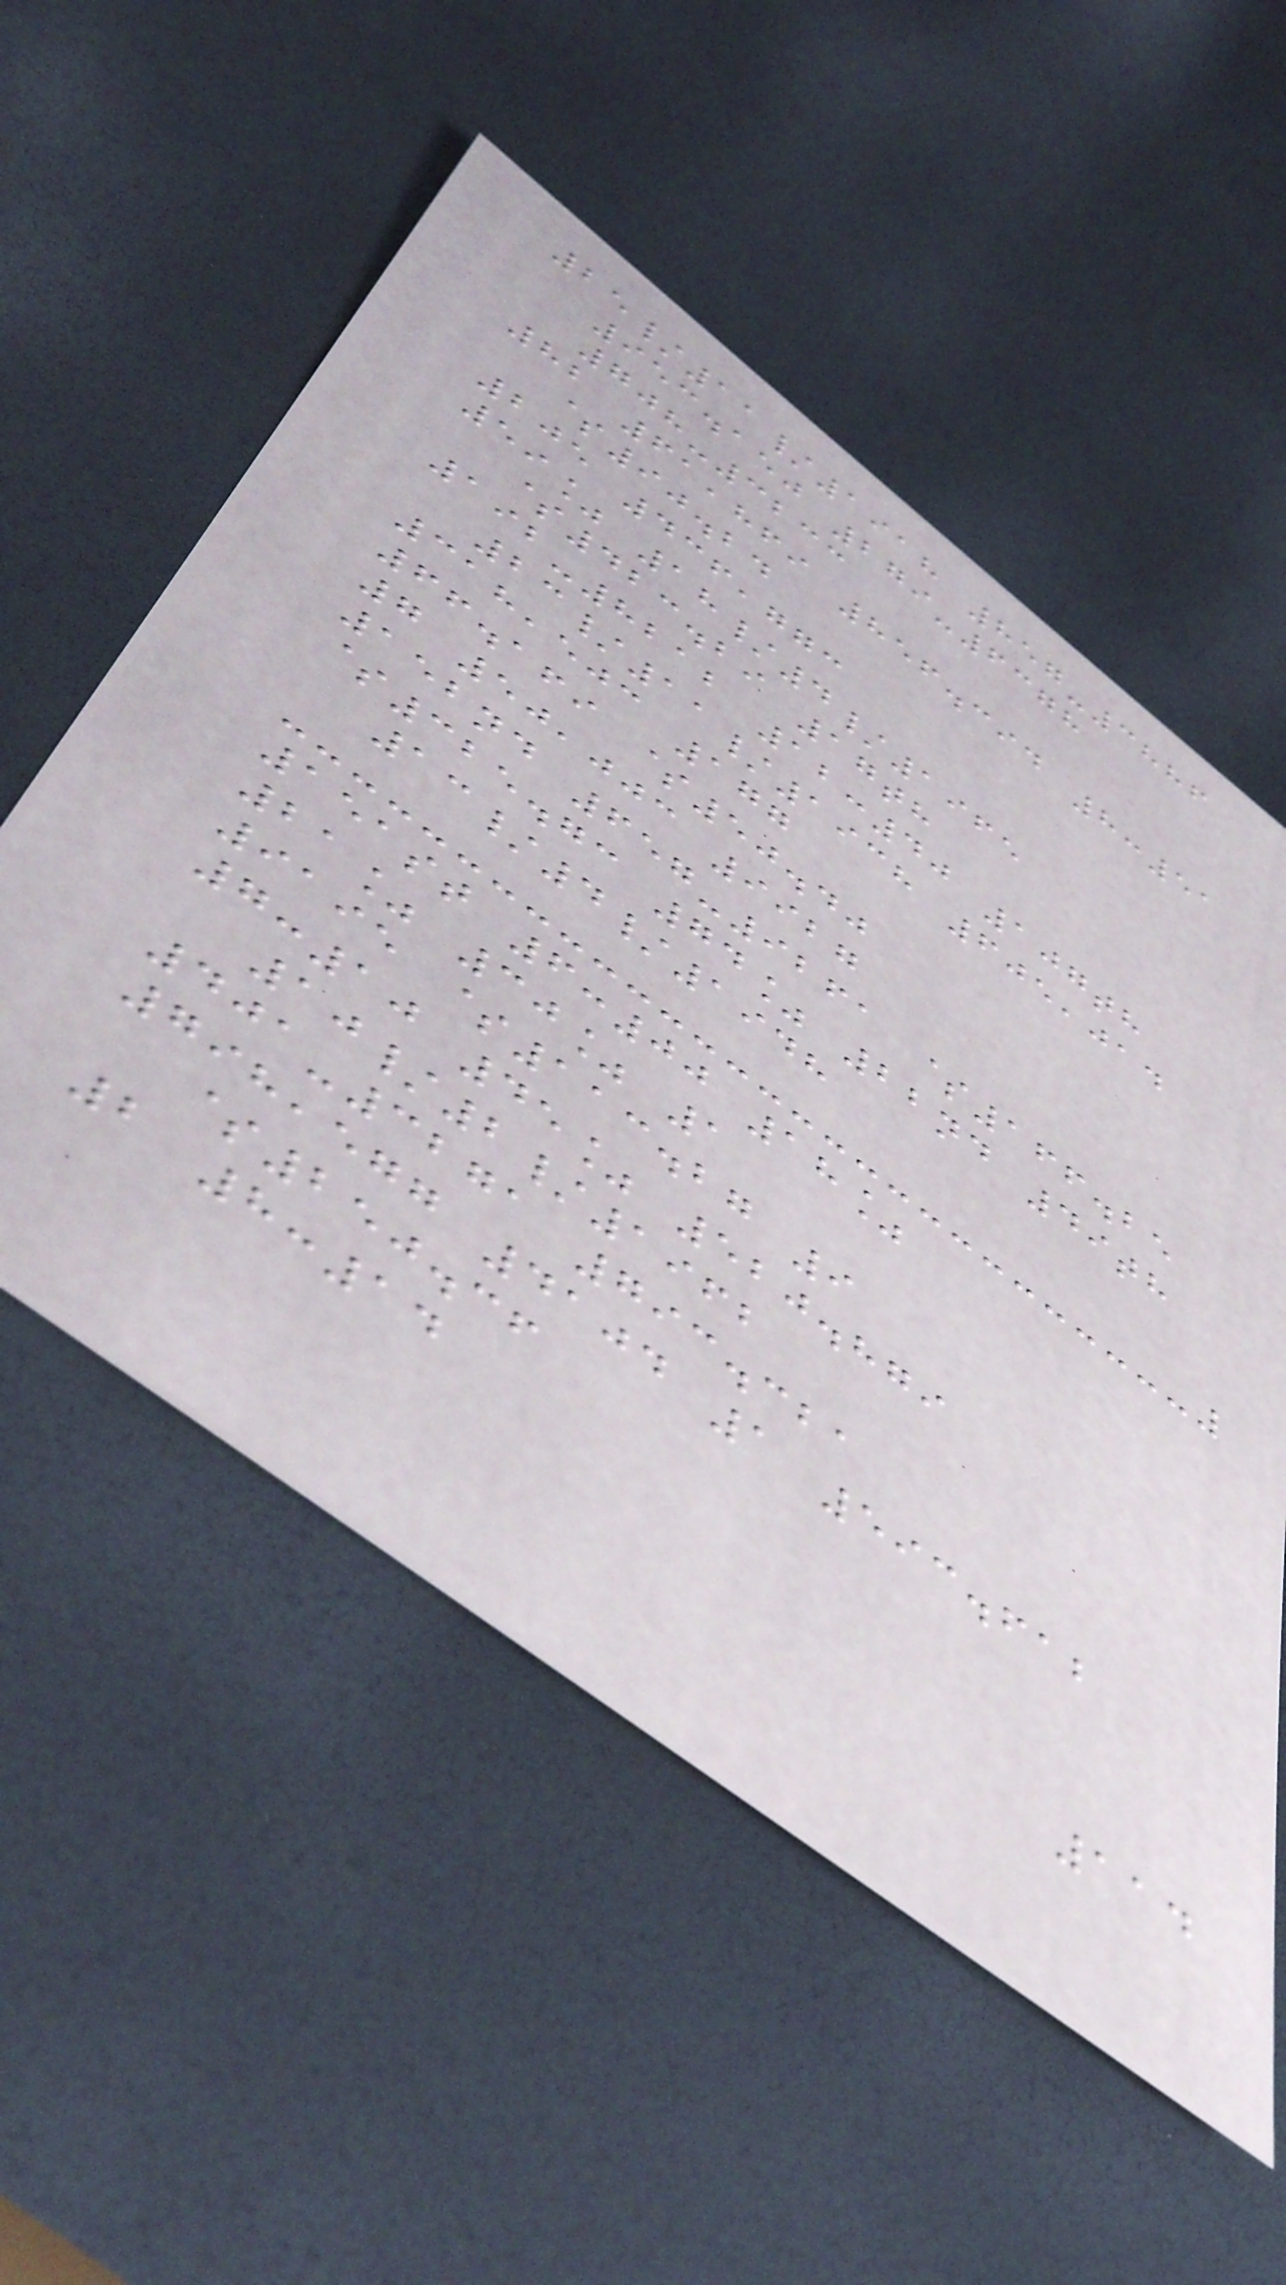25/11/1918 857-3886
953.150 279-6378
708-3233
82 61,869 856.394 8:51
$90.24
205 436,773
59% 18/4/1965
$423.29 17th
192-8212 12:40 107th
23/11/1938 605,014
318,503 177
66.169 $50.40
7 50,003 9927
152nd 657-9261 $166.25
$325.73 74% 22nd 49th
13/4/1948
151st 6:00 18%
21% 30% 1
9195 $113.27 9
7:10 45% 520.879
10/2/1962
401-3271 793.321
798,577 4104 1 593.612
$250.36
2 8:14
114
